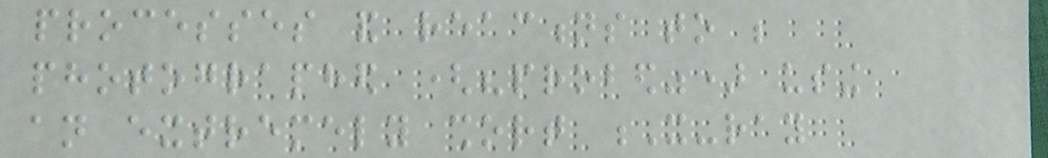processes and reactions to be
photographed ("probed") using
an extremely short X-ray
